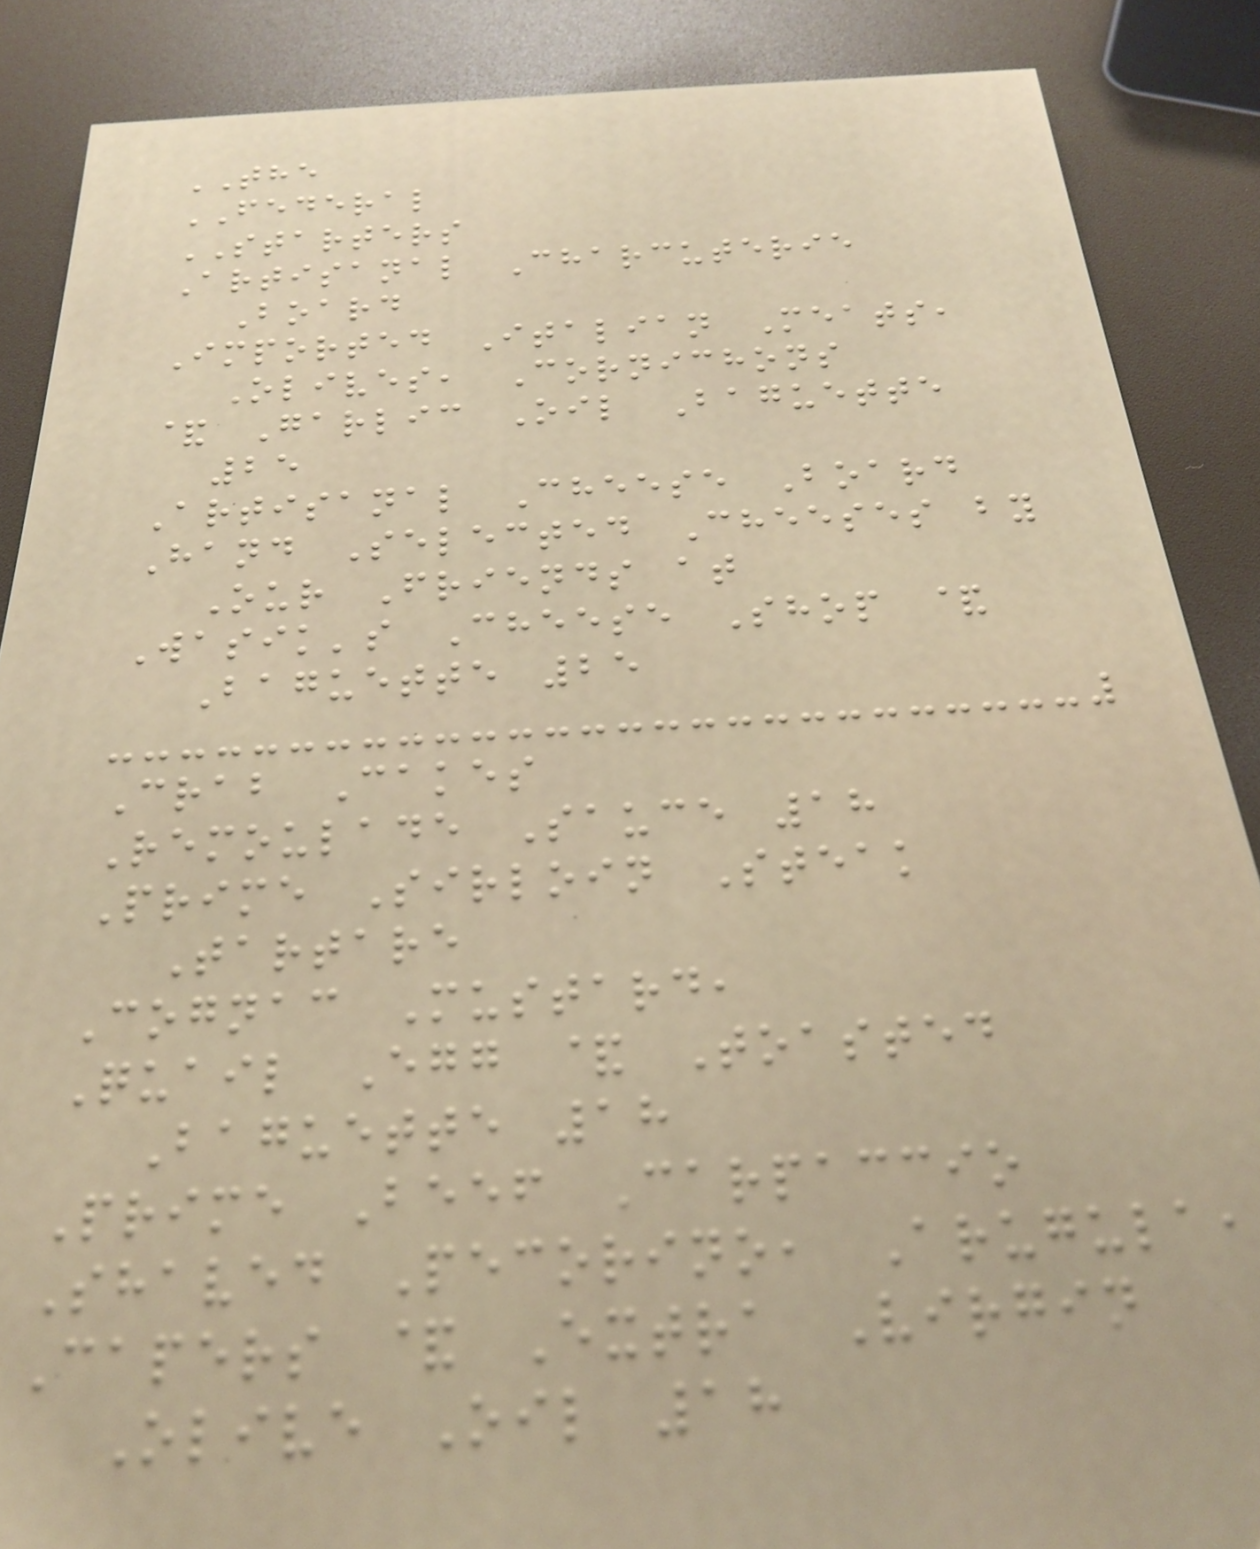THE
FEDERAL
STARTERS
Artisanal Charcuterie
Board
Imported Italian Meats,
Olives, Cornichons
& Garlic Oil Baguette
25
Artisanal Cheese Board
Hand Selected Cheeses by
Our Friends at
Wasik's Cheese Shop &
Baguette 25
Crab Cakes
Remoulade Sauce 18
Prime Sirloin Steak
Tartare
Cognac Mustard,
Quail Egg & Toasted
Baguette 18
Prime Beef Carpaccio
Shaved Pecorino, Arugula,
Capers & Extra Virgin
Olive Oil 18
